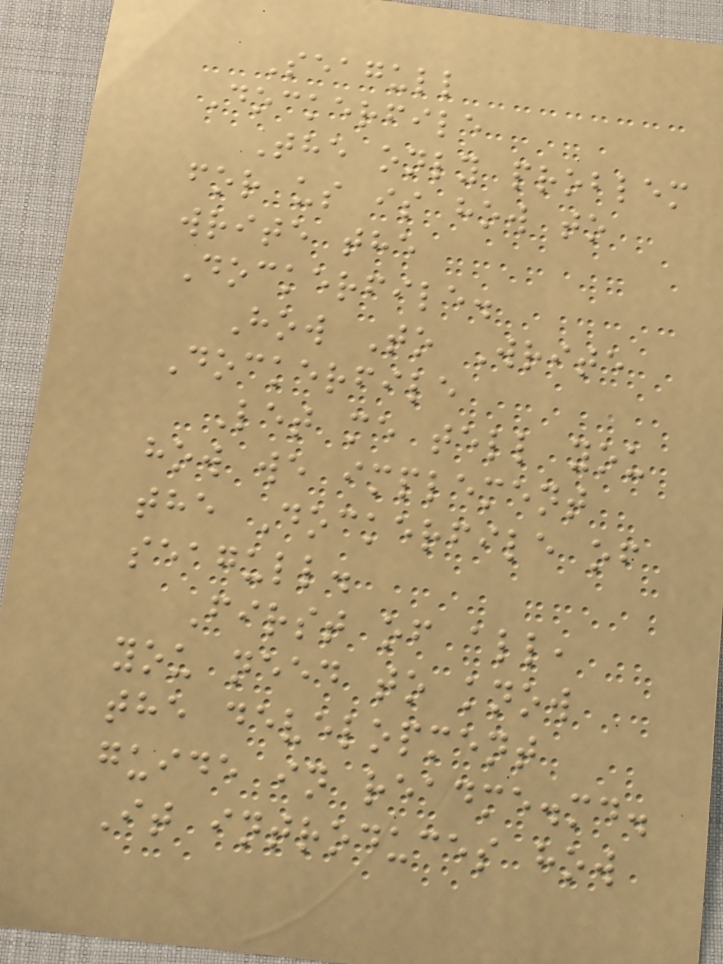Seagull
Dockerfile
The only problem
for us is how to
write the
Dockerfile.
How To Write
Dockerfile
Let me tell you
how we implement
the Dockerfile of
seagull.
First of all,
you need to know
the development
guide in readme.md.
It introduces how
